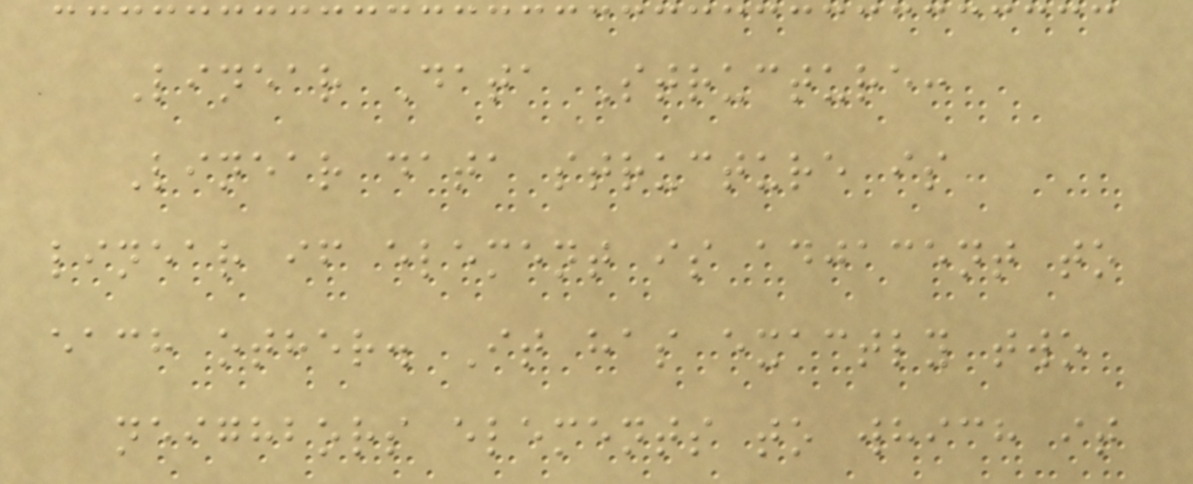Linear Data Structure:
Linear data structure is
linear if element is adjacent to
each other. It has exactly two
neighbors elements to which it
